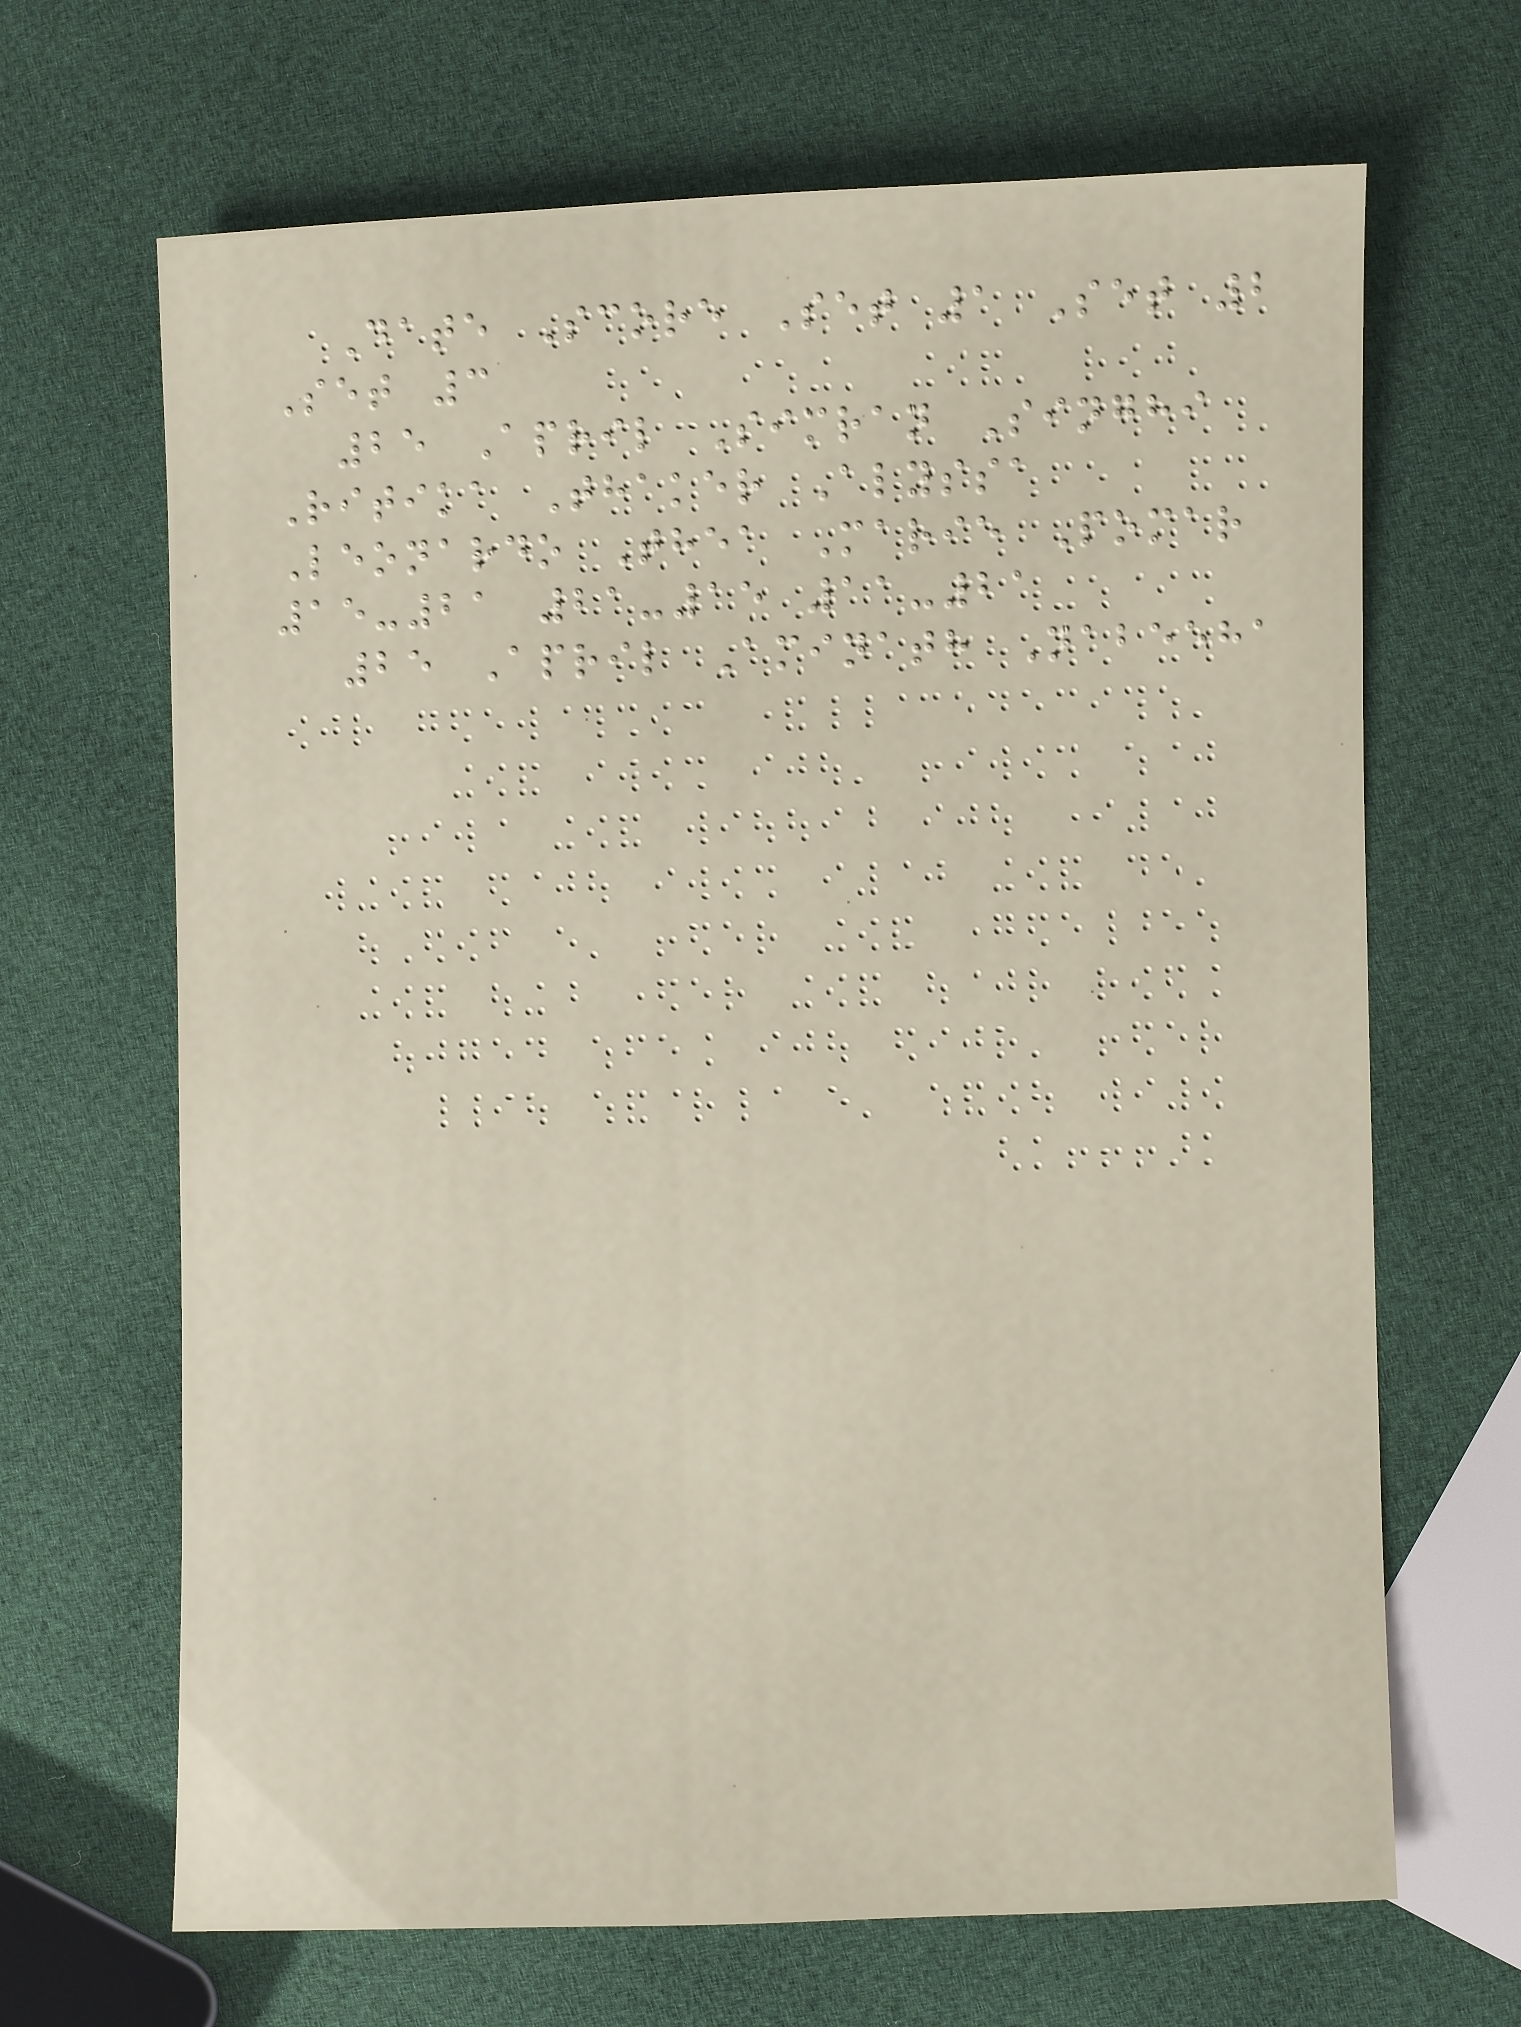Date Score Set 1 Set 2
Set 3
25 April Simran Singhi
Ritika Thaker Alyssa
Leonardo Thea Marie Pomar
15-21 21-15 11-21
25 April Aminath Nabeeha
